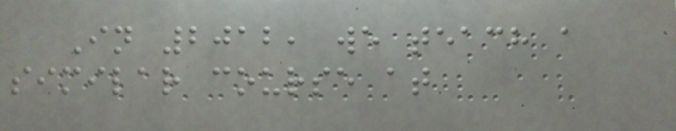In 2012, we teach a
similar course at
